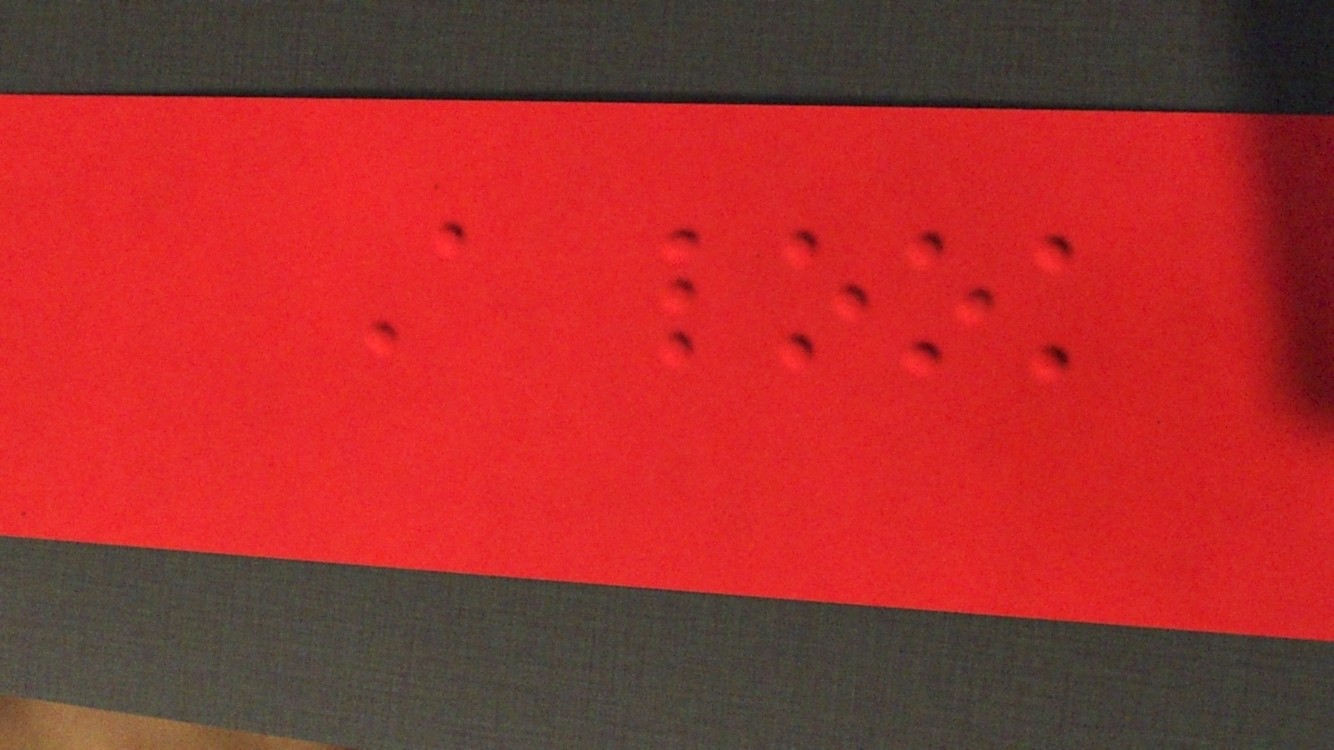A look
